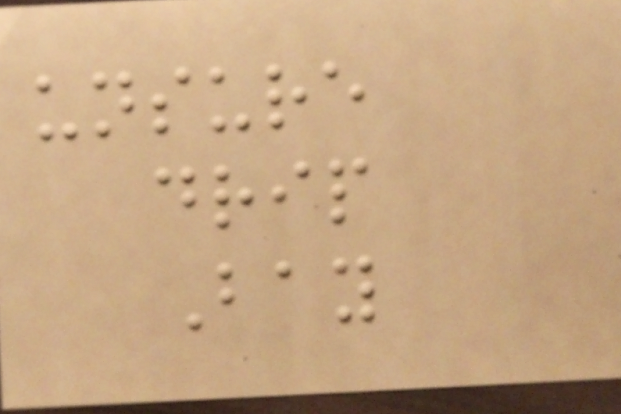unsure
drip
Bay
